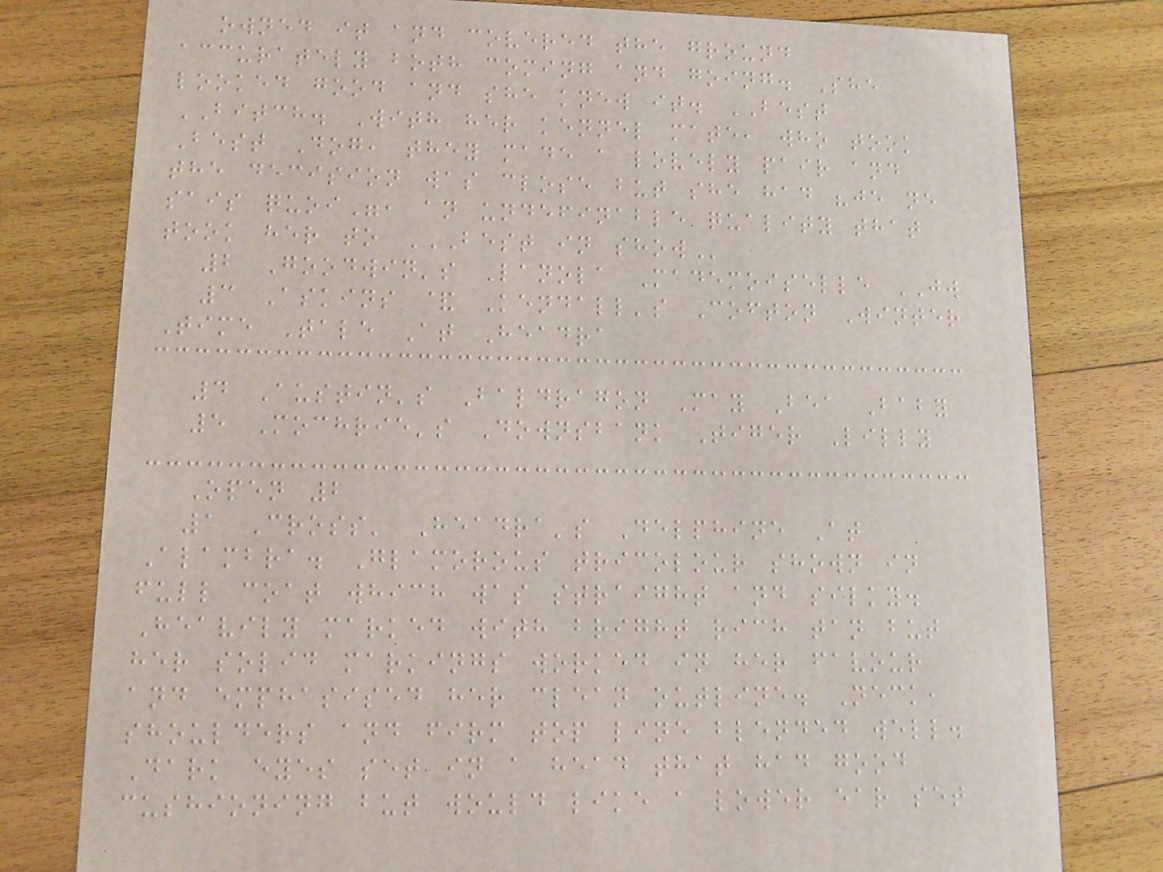owned it and covered the ground
accurately both coming and going. She
looked good and she knew it. BEST
BITCH. With her kennel mate, who took
Best Dog, they made a lovely pair and
the decision was close but she had "je ne
sais quoi", an undefinable quality that
took her to BEST IN SHOW
2 Goodwin's Lanola Mademoiselle JW
3 Askins & Kendall's Cofton Winter
Time Tale At Headra
4 Austin's Baldragon May Bea Baby
5 Mochrie's Downsbank Tiger Lilly
Open 2
1 Cross' Headra's Delphine At
Alambra. Glamorous tricolour shown in
full coat which was straight and silky.
Heavily marked with bright rich tan but
her solid markings worked in her favour
and emphasised her clean outline. Neck,
shoulders and firm top line blended well.
Dark eyes set in a head that had good
cushioning but would like a lower ear set
